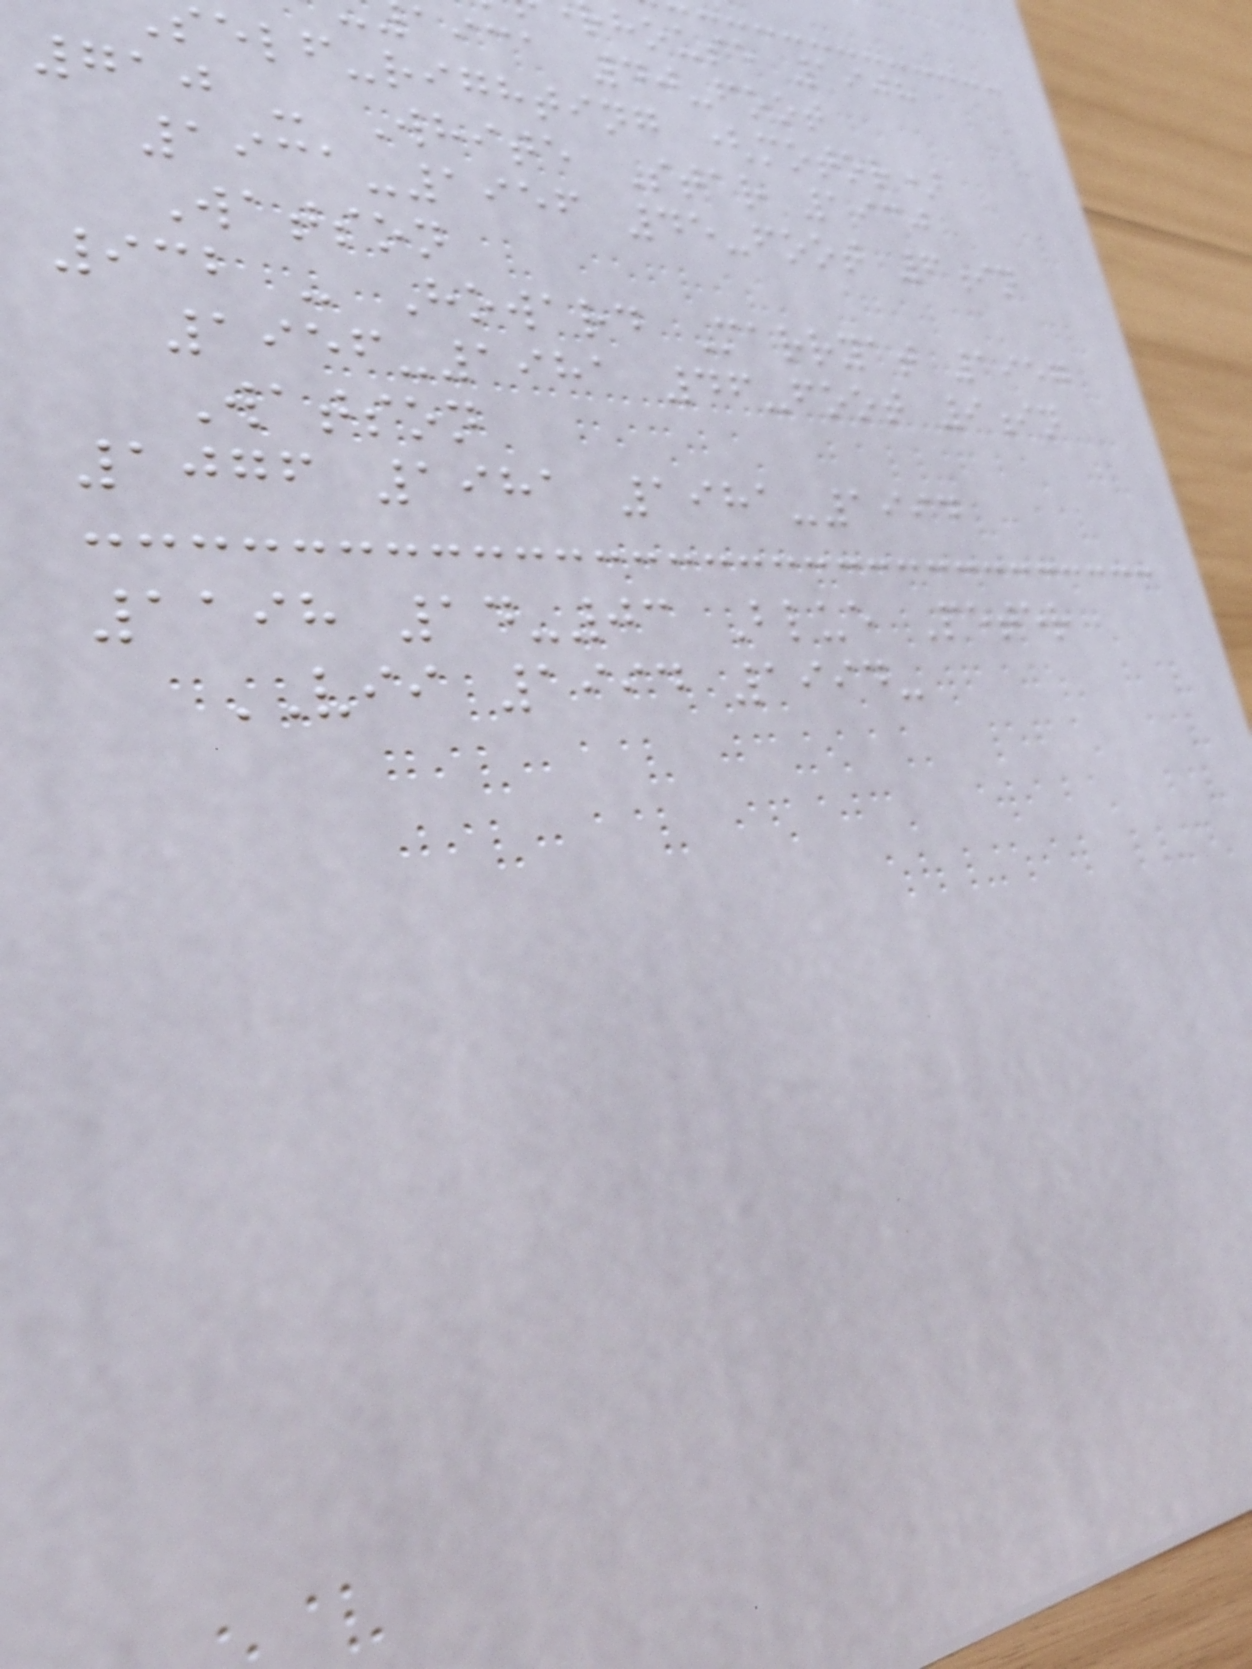house 1908
aica 40-foot
elf-righting (motor)
710 - White Star 1930
1931-1956 45-foot 6in
Watson
932 - Howard Marryat 1957
1956-1981 46-foot 9in
Watson
1076 1981 1981-1994
1198 14-03 Blue Peter
VII 1994 1994-
